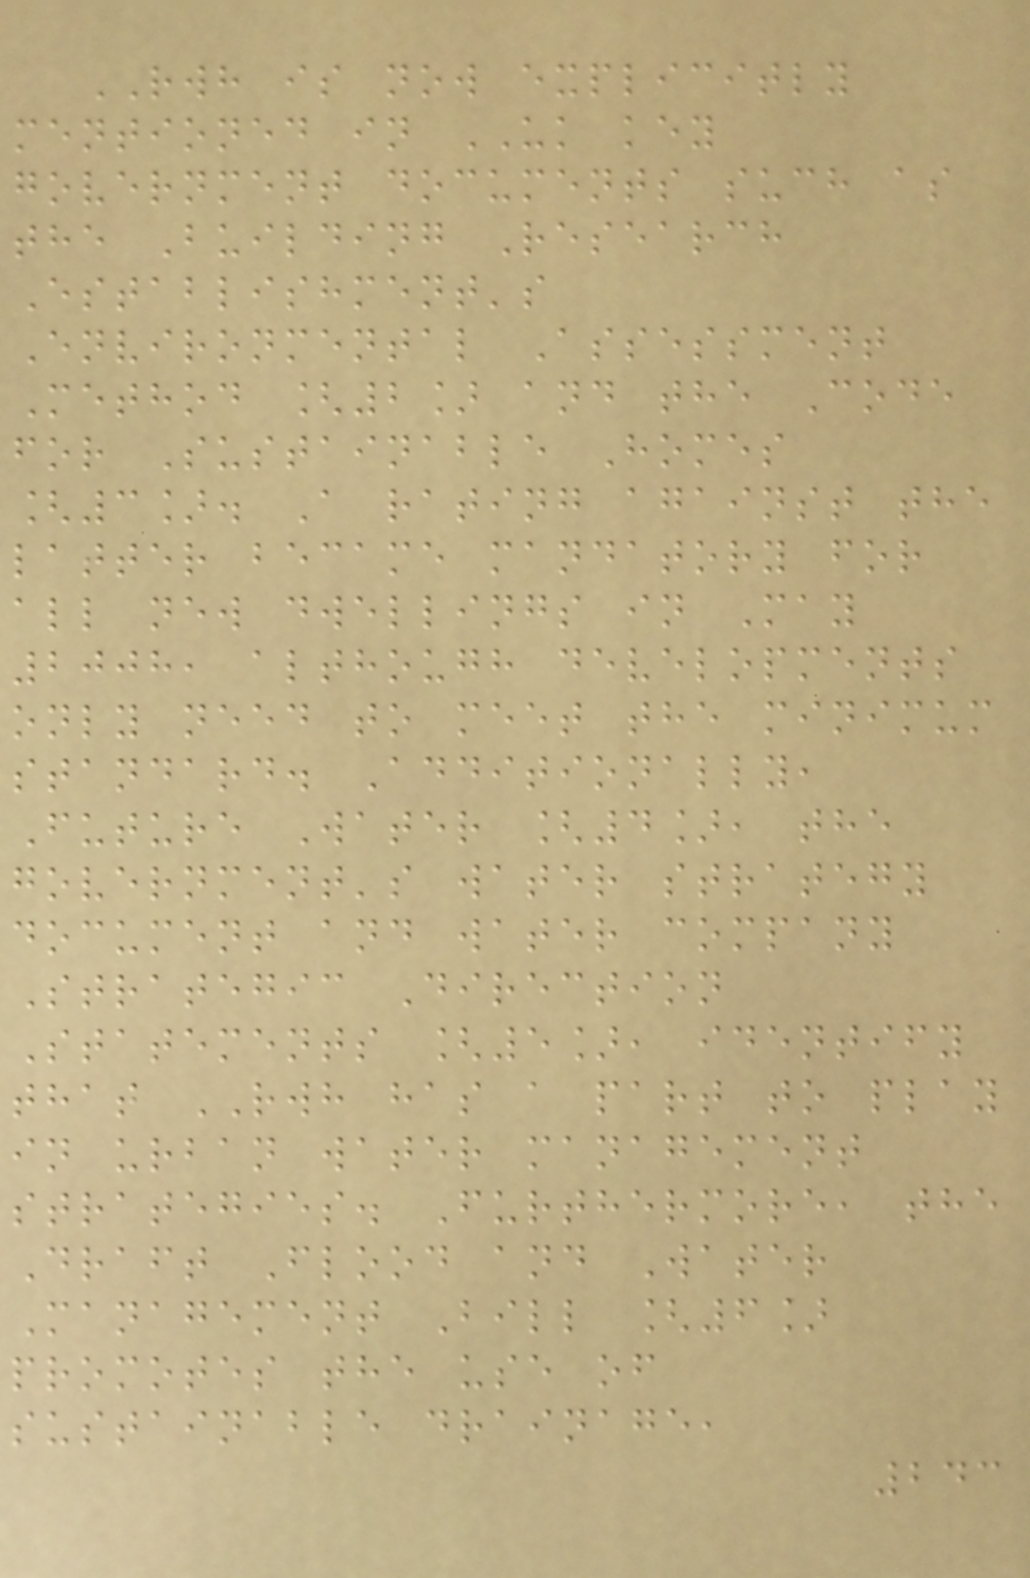RWH is now explicitly
mentioned in UK key
government documents such as
the Building Research
Establishment's
Environmental Assessment
Method [2] and the Code
for Sustainable Homes
[3]. A rating against the
latter became mandatory for
all new dwellings in May
2008, although developments
only need to meet the minimum
standard. Additionally,
Future Water [4], the
government's water strategy
document and water company
Strategic Direction
Statements [5], identify
that RWH has a part to play
in urban water management
strategies. Furthermore, the
Draft Flood and Water
Management Bill [6]
promotes the use of
sustainable drainage,
243
